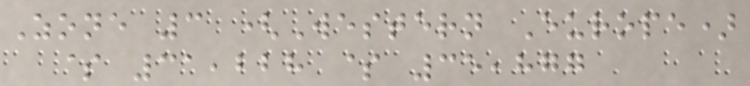Zone 3 (Western Europe)
$ 31,228 $ 35,877
